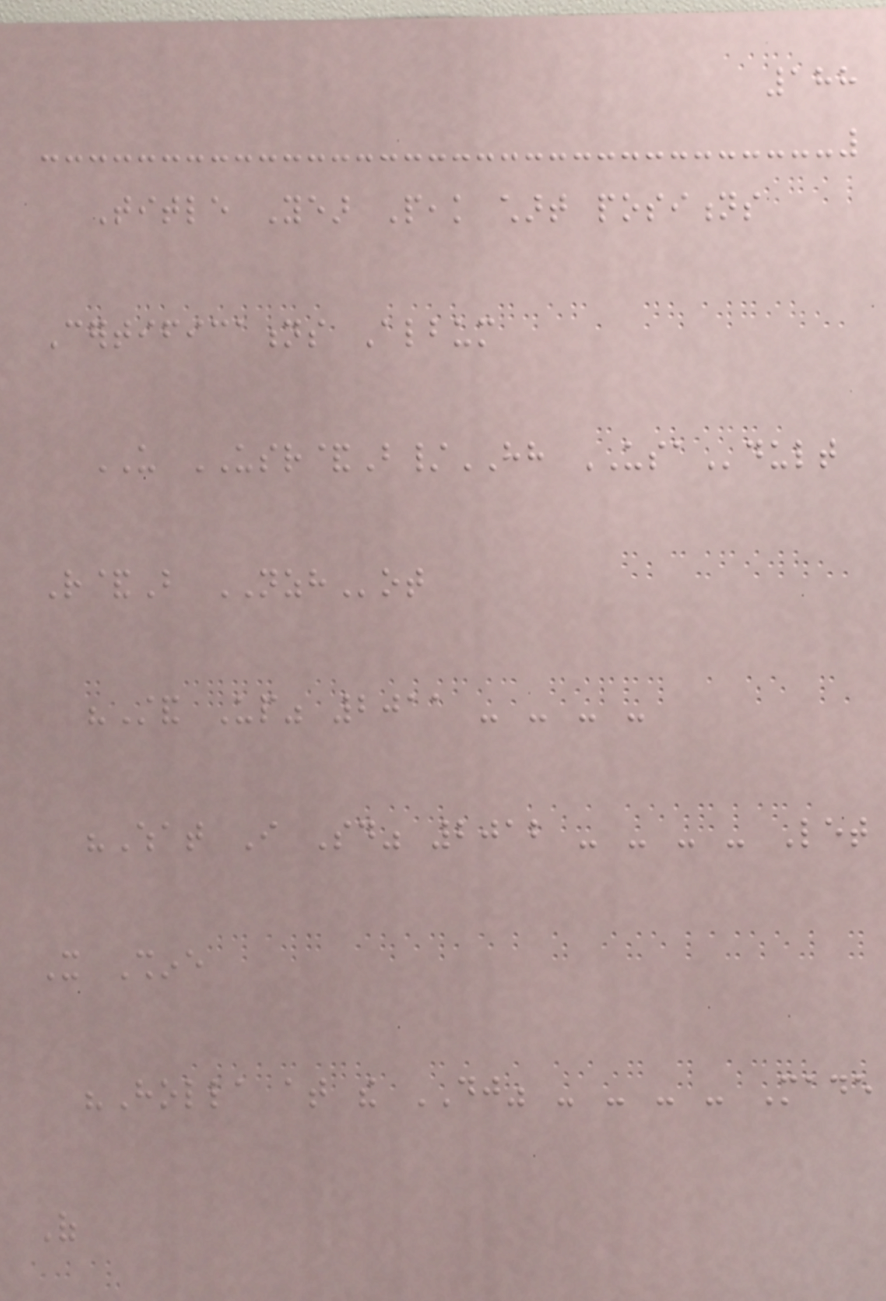188
Title Year Peak chart positions
Certifications Album
US USR&B/HH USAdult
R&B NZHot
"Stand Up" 2011 - - - -
"What I Said" 2012 - - - - Let
It Shine
"Holla at the DJ" - - - - Made
Of
